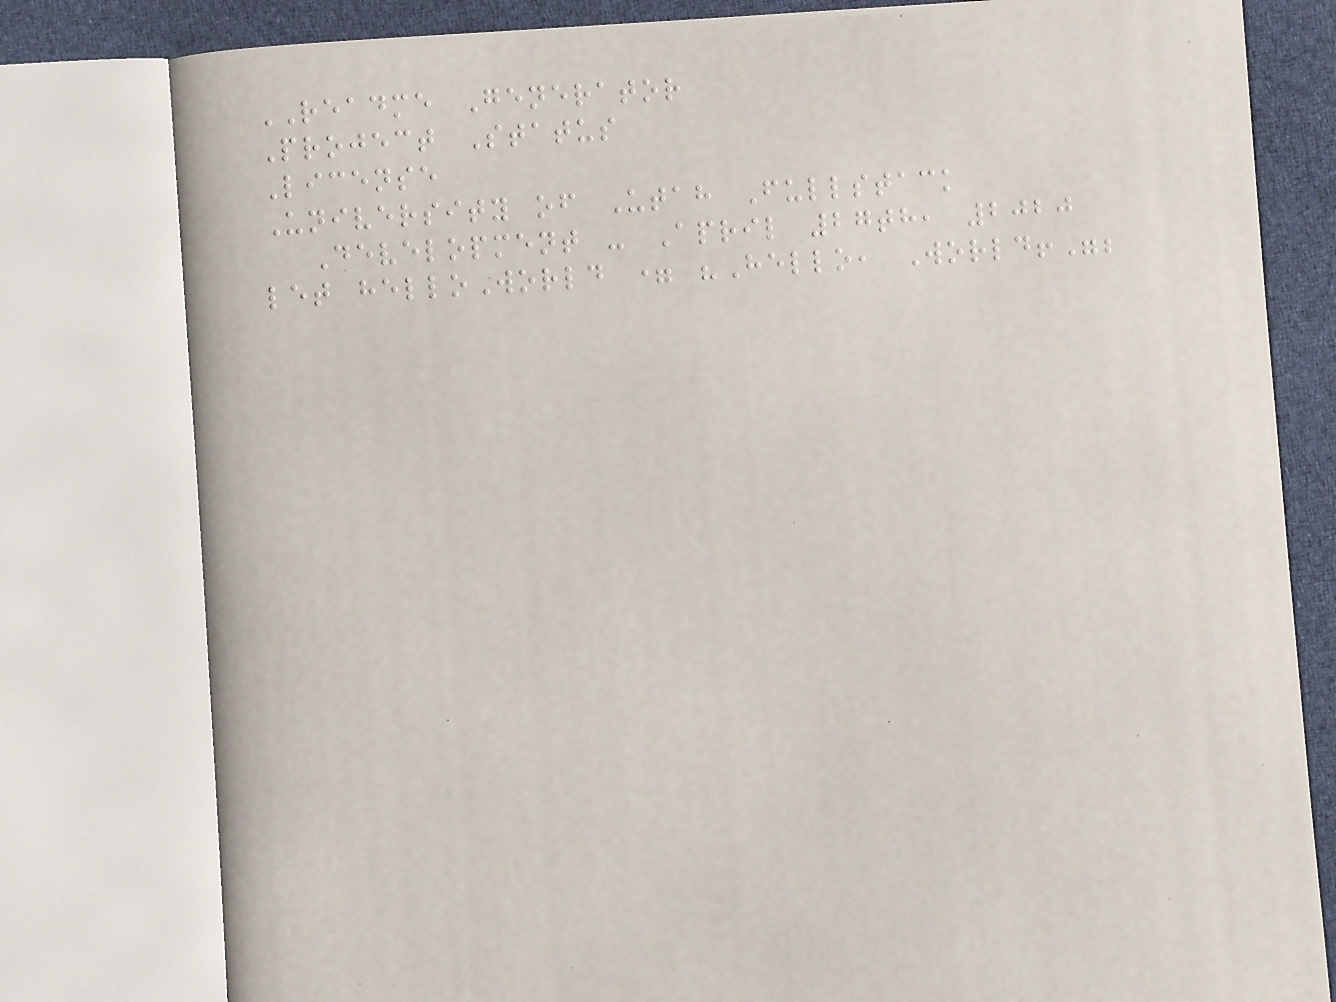README Generator
Project Status
License
University of Utah Fullstack
Development - April 27th, 2020
let helloWorld = "Hello, World!";
